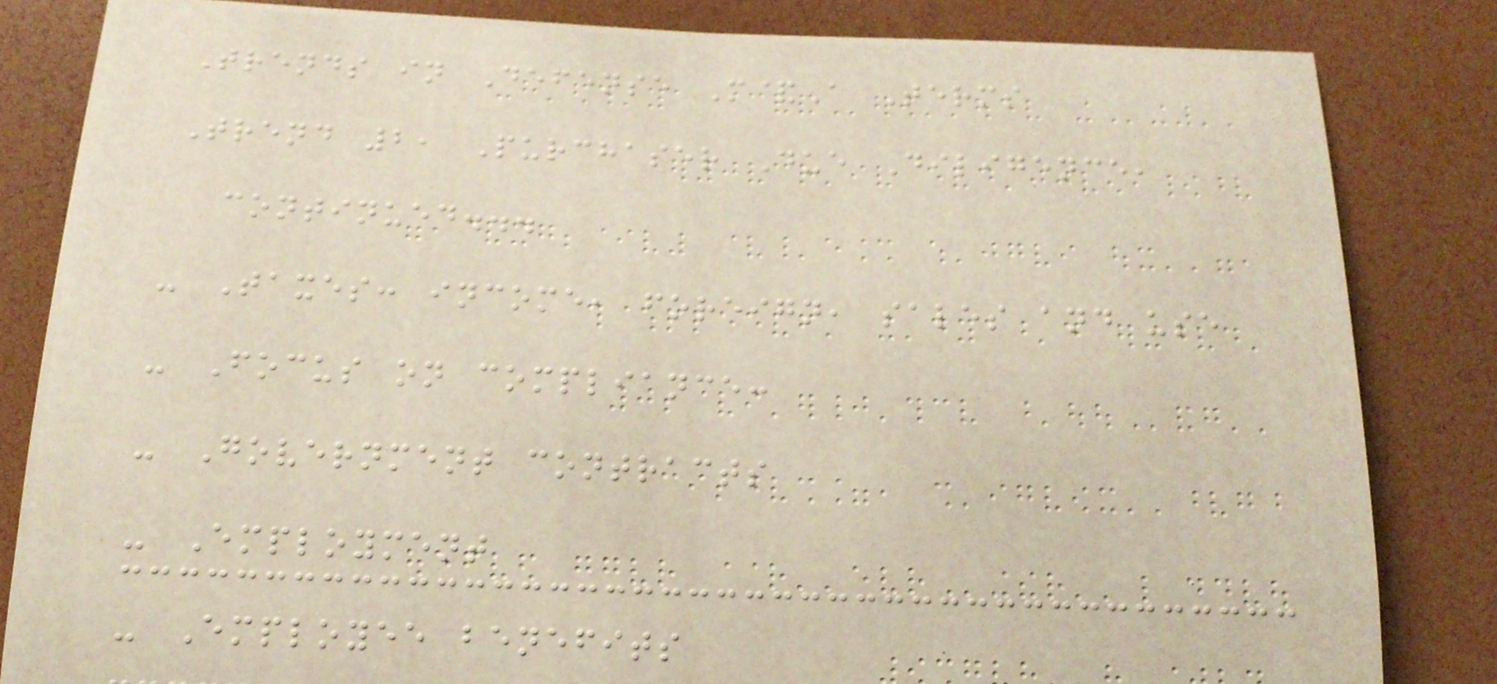Trends in Defense M&A Terms
Trend 2, Purchaser Due Diligence,
continued...
- Taxes: income, foreign, sales and use
- Focus on compliance:
- Government contracts
- Employment
- Employee benefits
